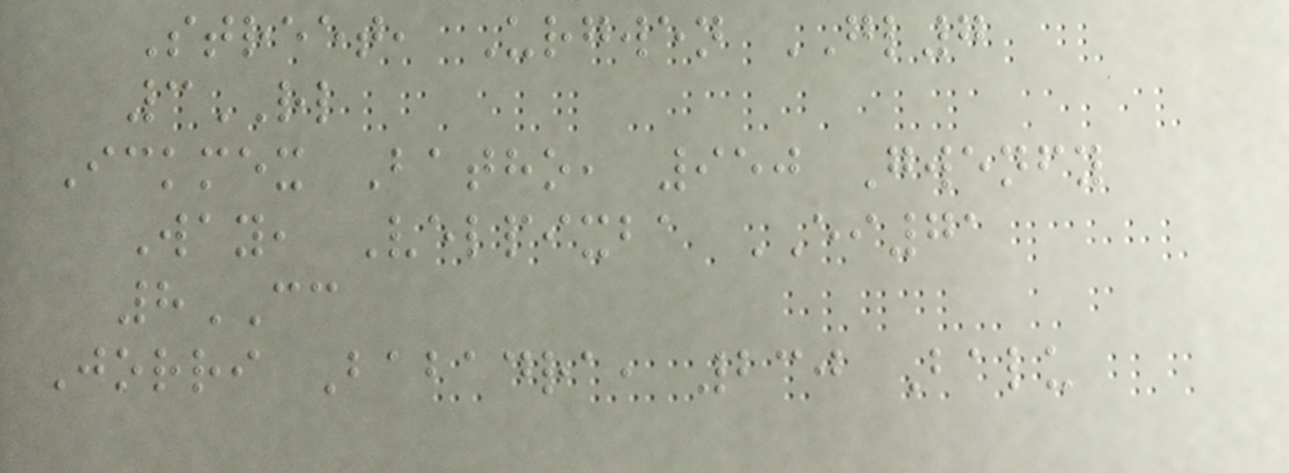Street, Urgwen GL7
3RL
Ickmex Batho, 950 Gwenfy
Way, Velpixba EI71
8CC
Jorri Babadra, 230 Balu
